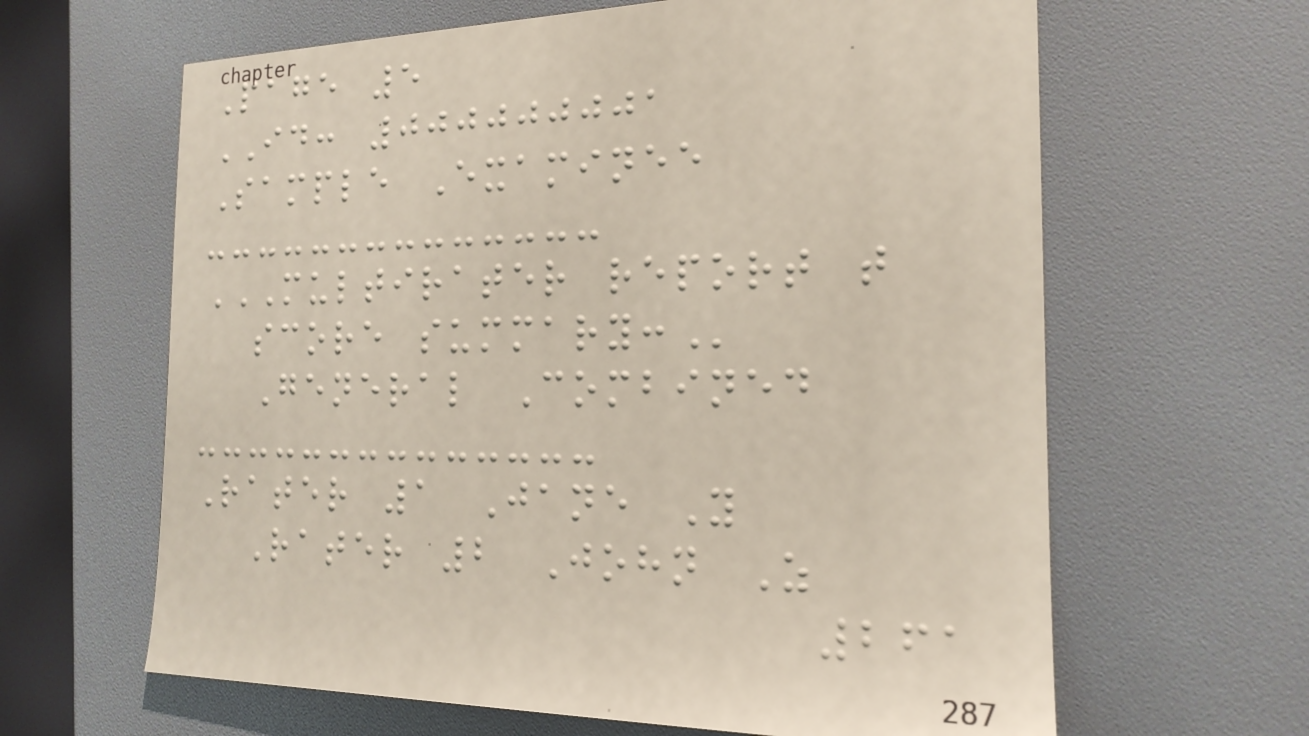Page 5
ID: 000000001
Sample Examinee
MULTIRATER REPORT T
SCORE SUMMARY:
General Combined
Rater 1 Jane Y
Rater 2 John Z
261
